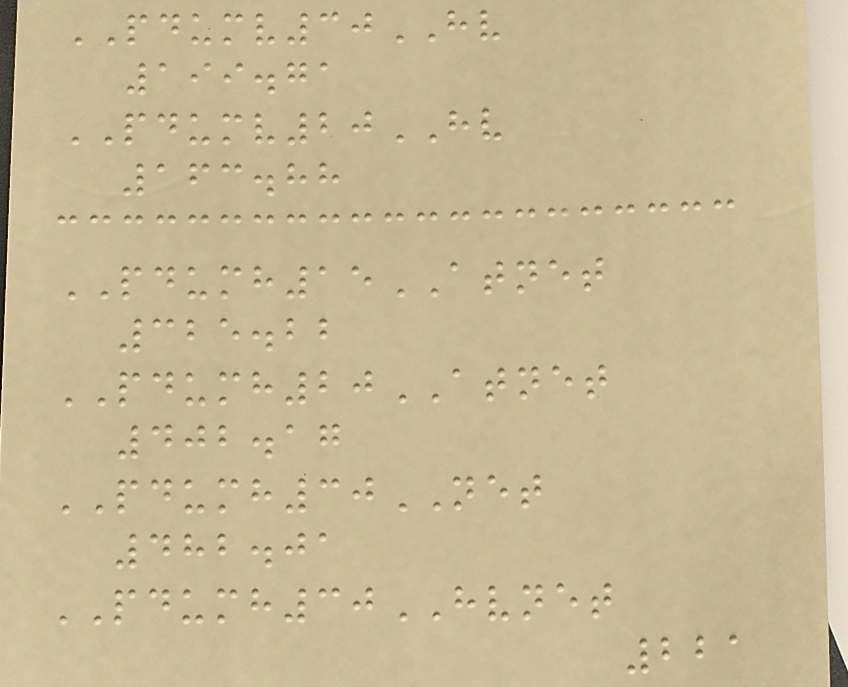PDUMV30HV
199.71
PDUMV20HV
163.88
PDUMH15ATNET
325.22
PDUMH20ATNET
402.17
PDUMH30NET
482.01
PDUMH30HVNET
221
